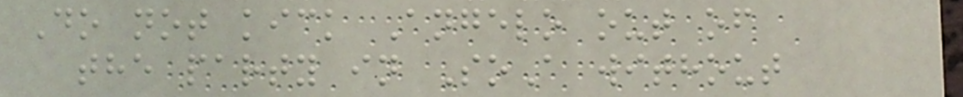Do not kick Angelo out of
the party in SoA without
